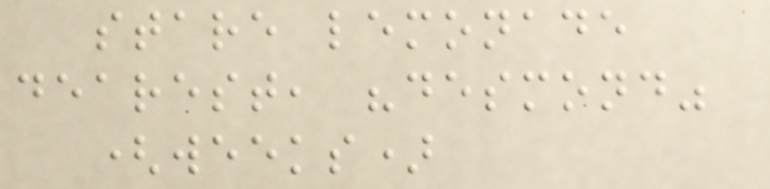stare lemonade
dearest, "desmond"
(weeks)
